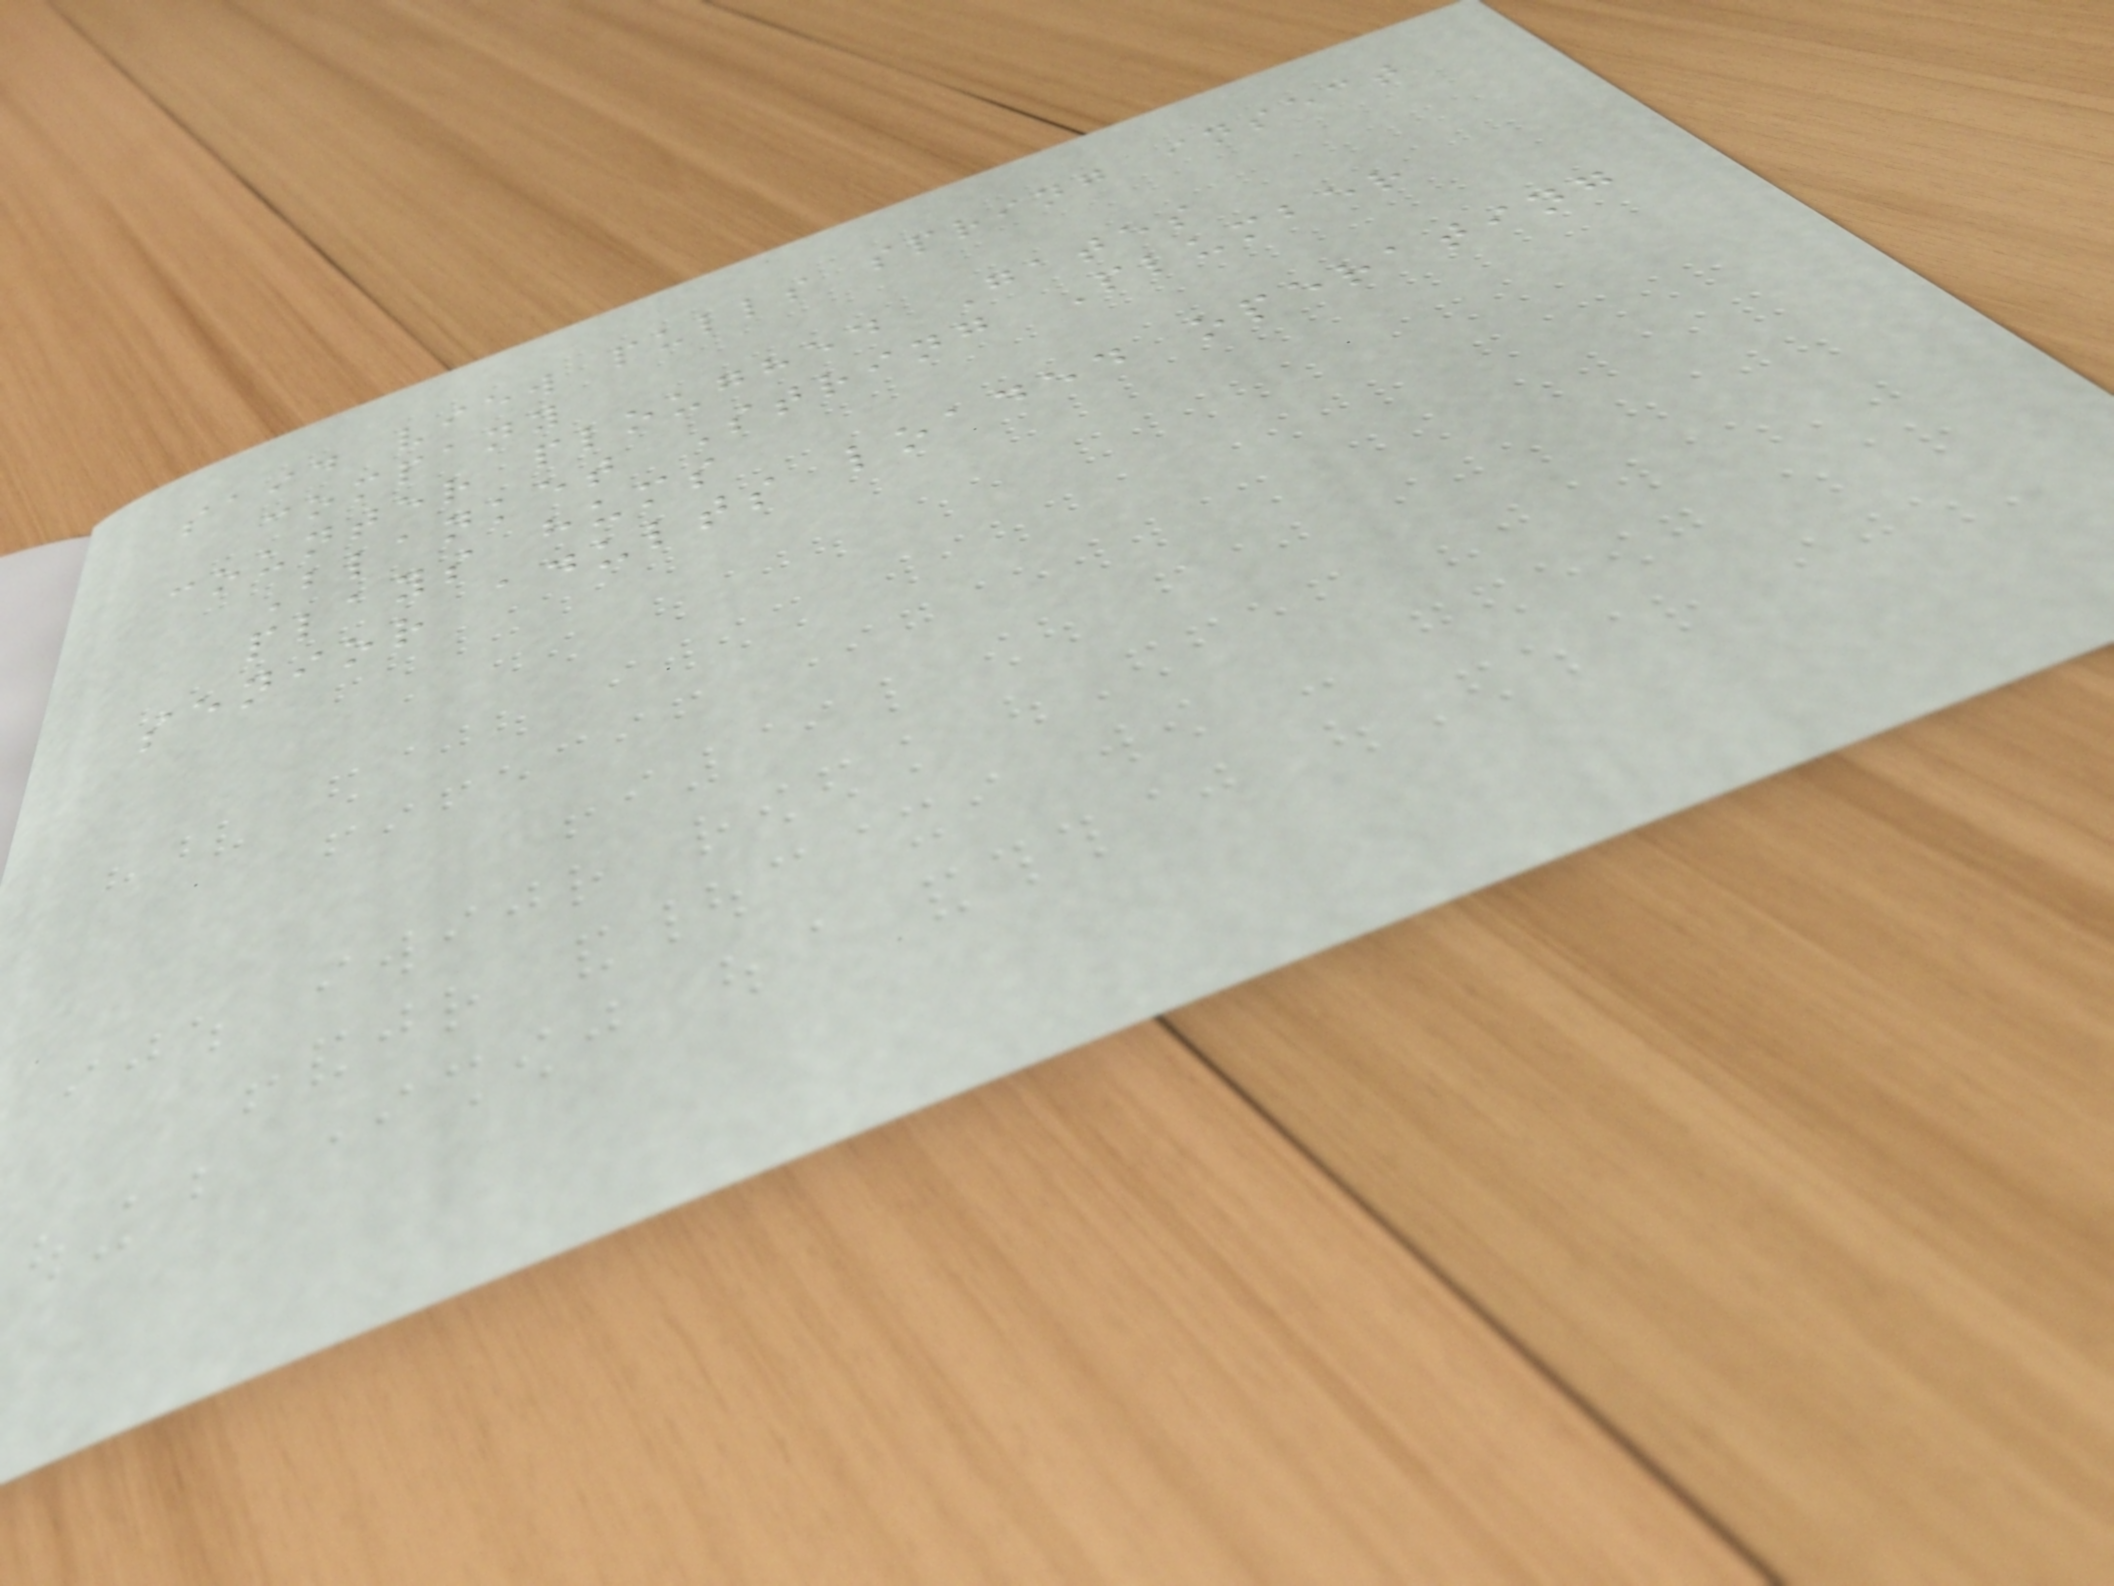said view pulls spring insect
company
counter ploughed Gates
Blanket String Plumber
plays hums
senior adults loaded operating
